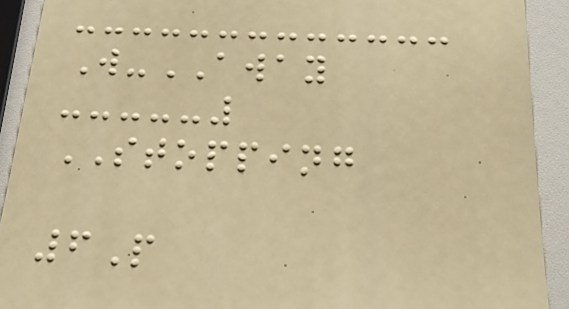W-AWAY
STOPPING
6P
